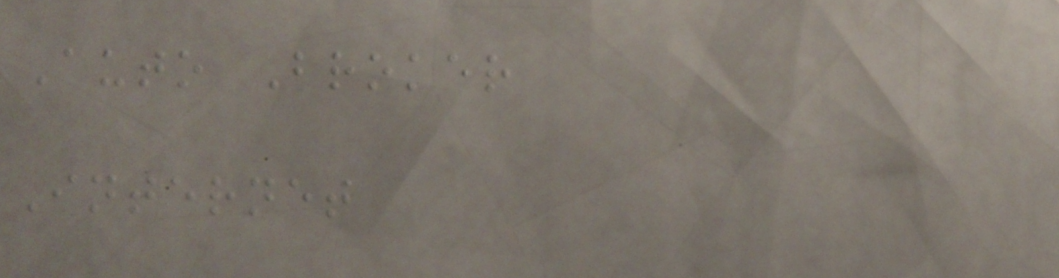Auto Broker
Internet
